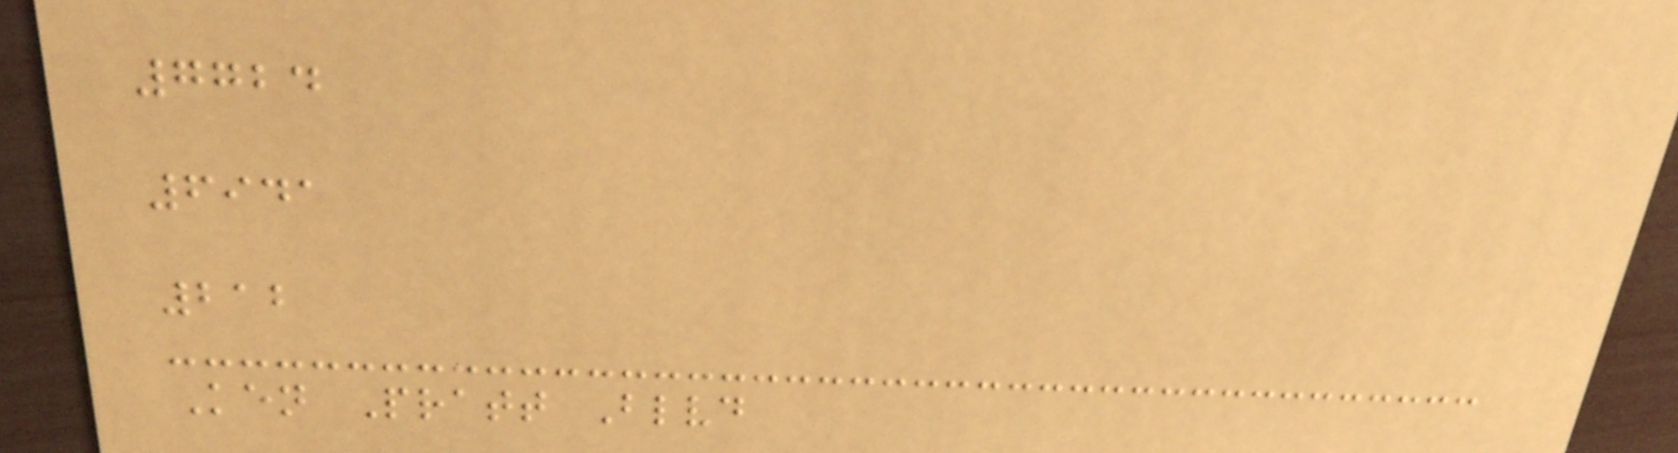7724
6941
212
Ken Pratt Blvd
